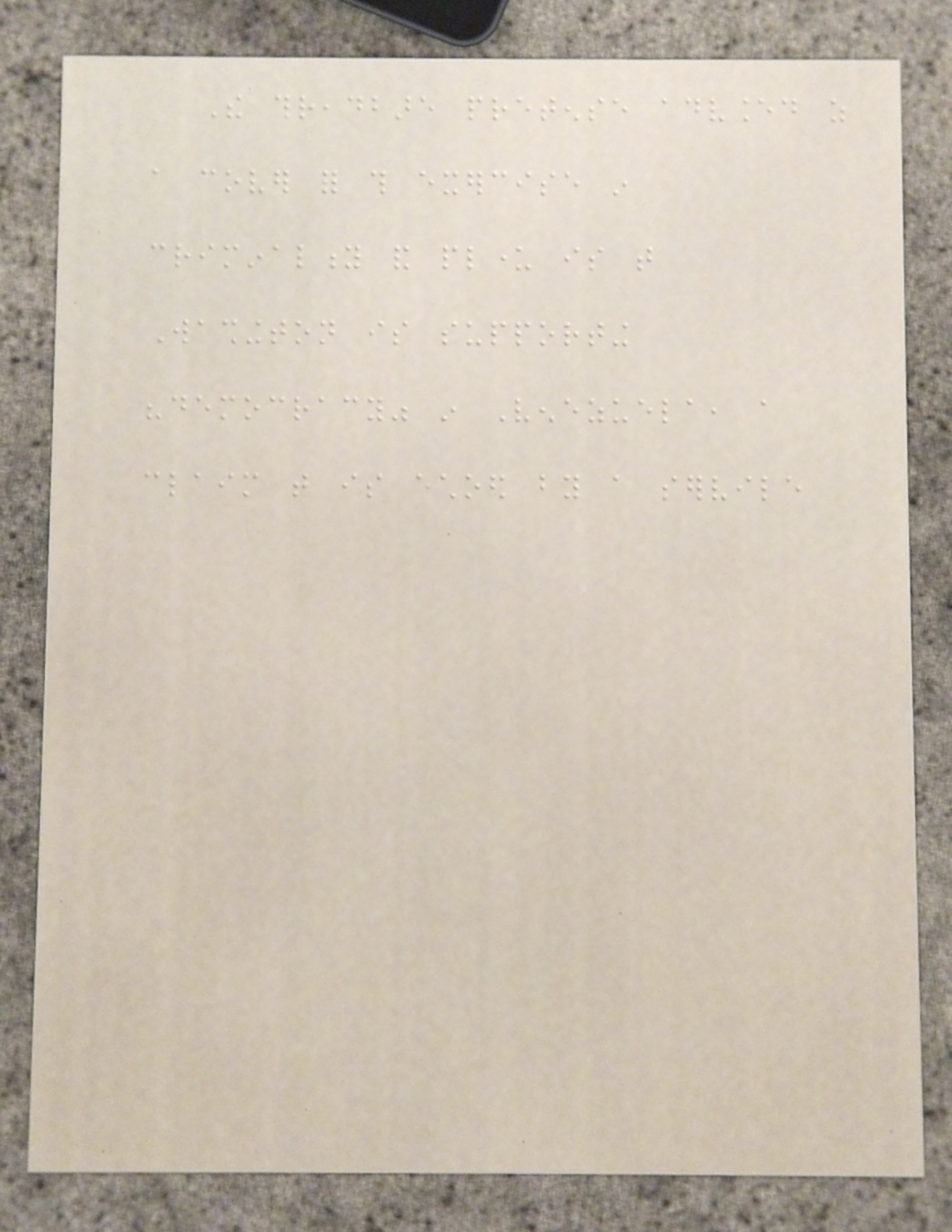The threadbare pretense advanced as
a cover for this exercise in
criminality and plunder is that
Washington is supporting
"democracy" in Venezuela, a
claim that is echoed by a servile
